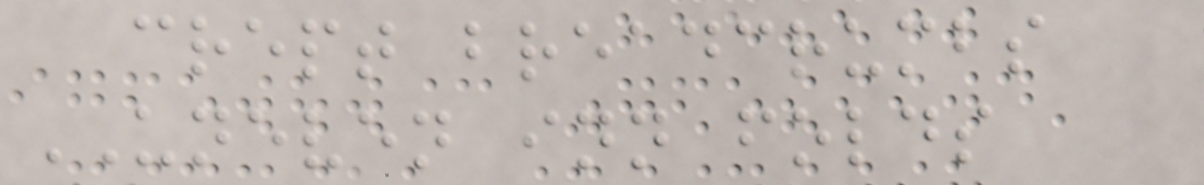crept breadcrumbs
UNEVEN inn folds
